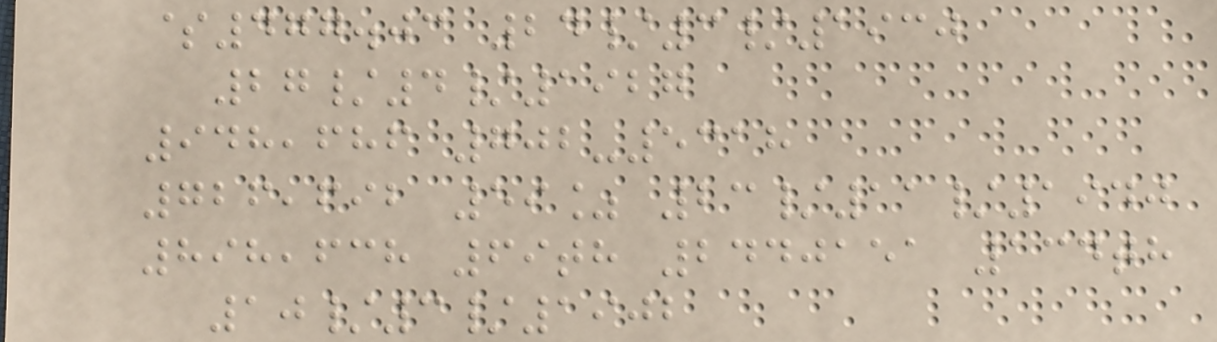$477.03 24/3/1930
27/4/1927
948,686 702-5318
726,692 59% 23/11/1940
898,638 69th 2440151 134th
10/3/1902
